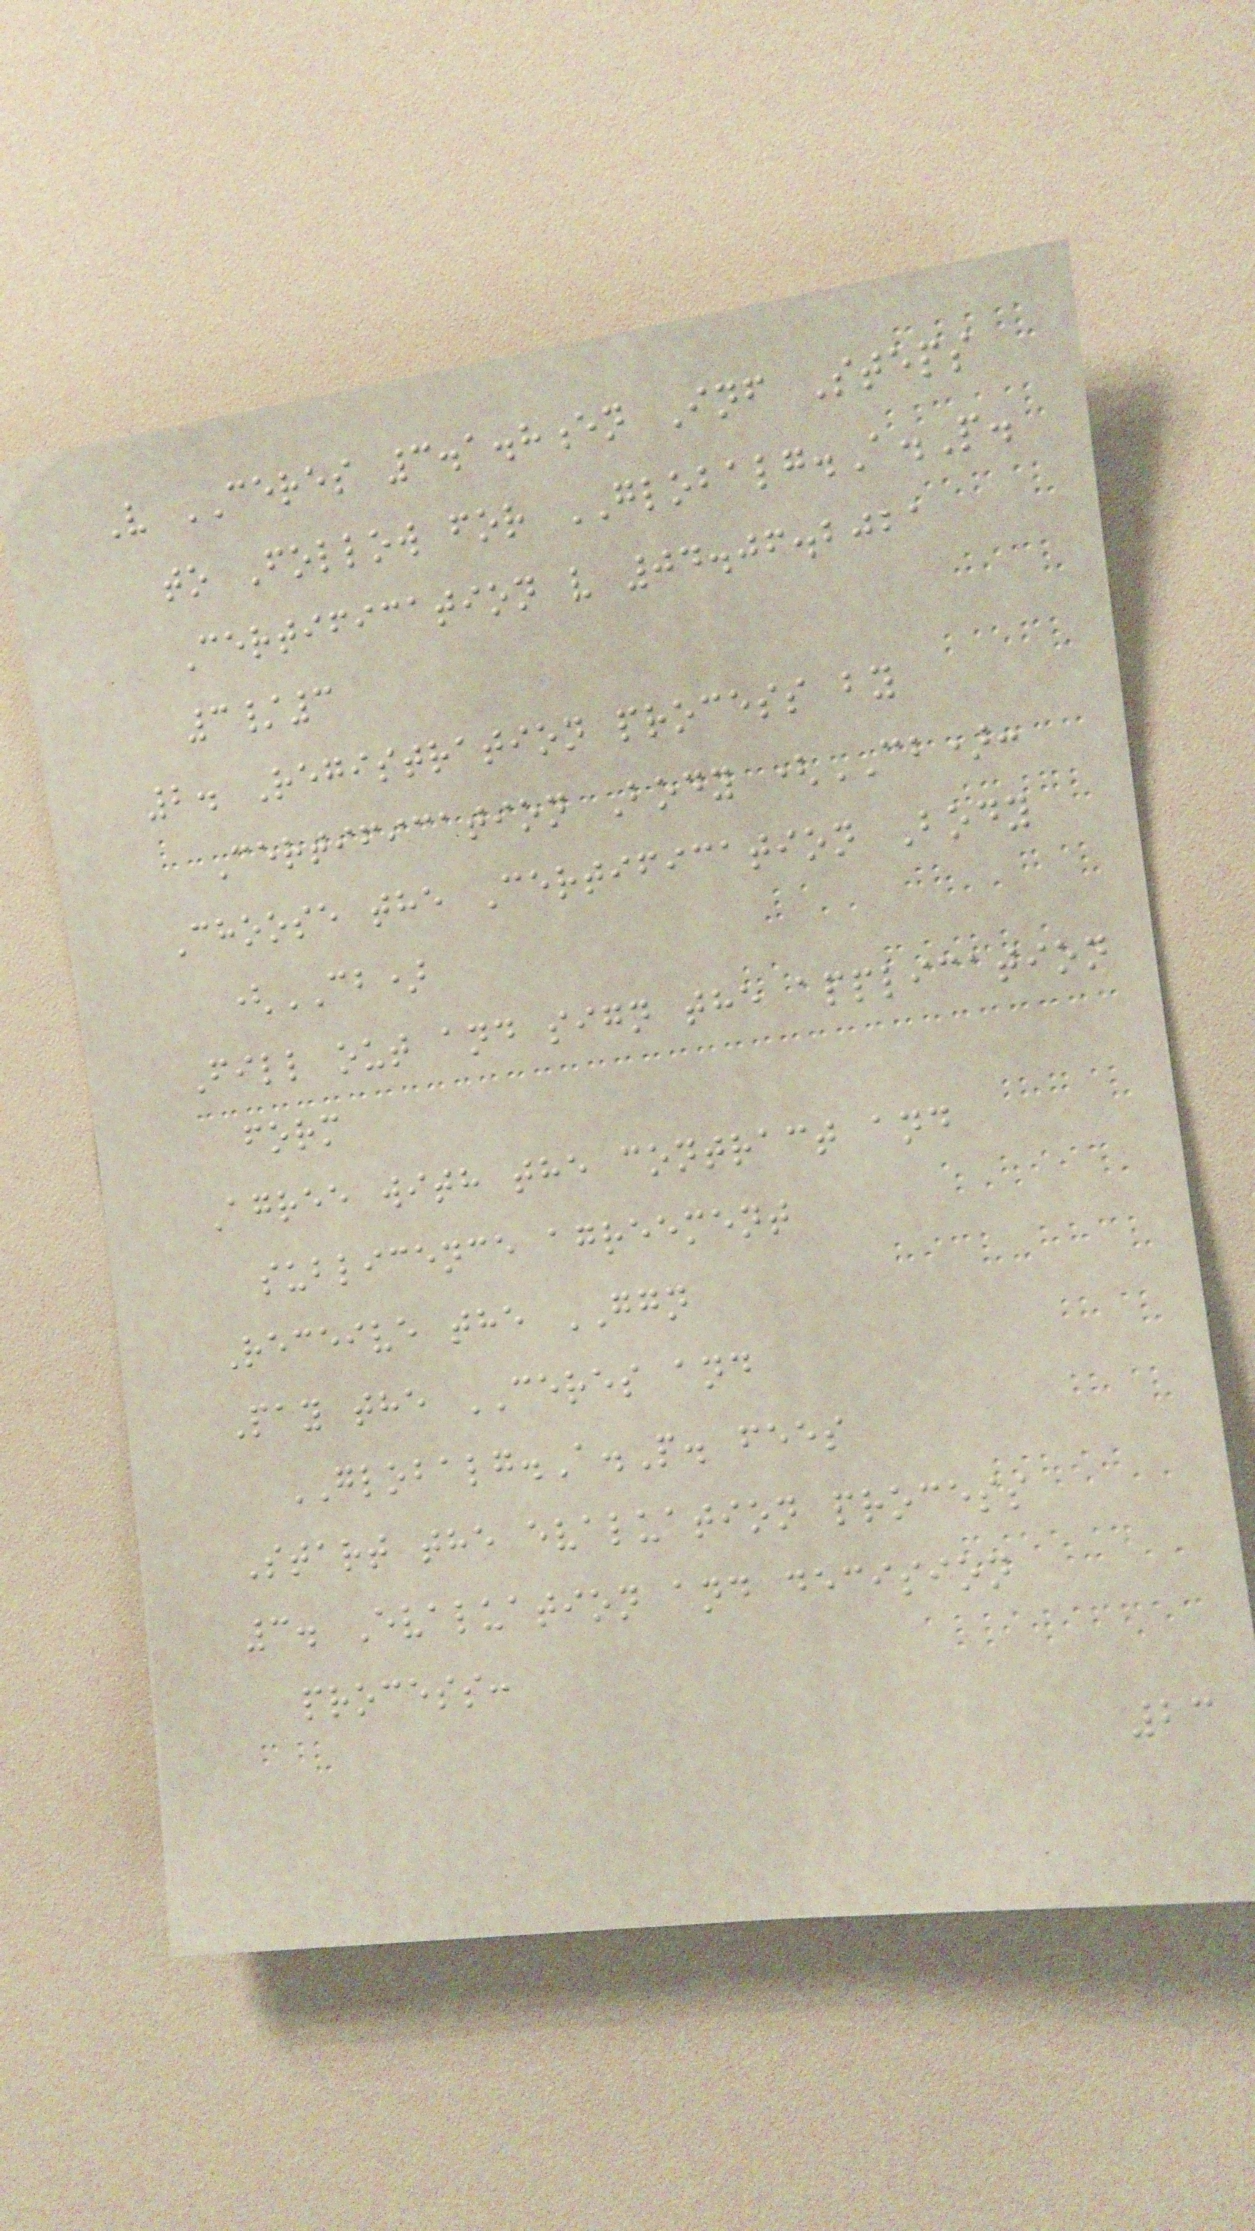V CERES 3.1.8en Inf Steps
to Follow for GLOBALG.A.P.
Certification v 04.06.2021
3/3
2. Registration process by
Certification Body (CB):
Choose the Certification Body
(CB)
Fill out and sign the application
form
Agree with the contract and
sublicence agreement
Receive the GGN
Pay the CERES and
GLOBALG.A.P. fees
Start the evaluation process
3. Evaluation and decision
process:
23
